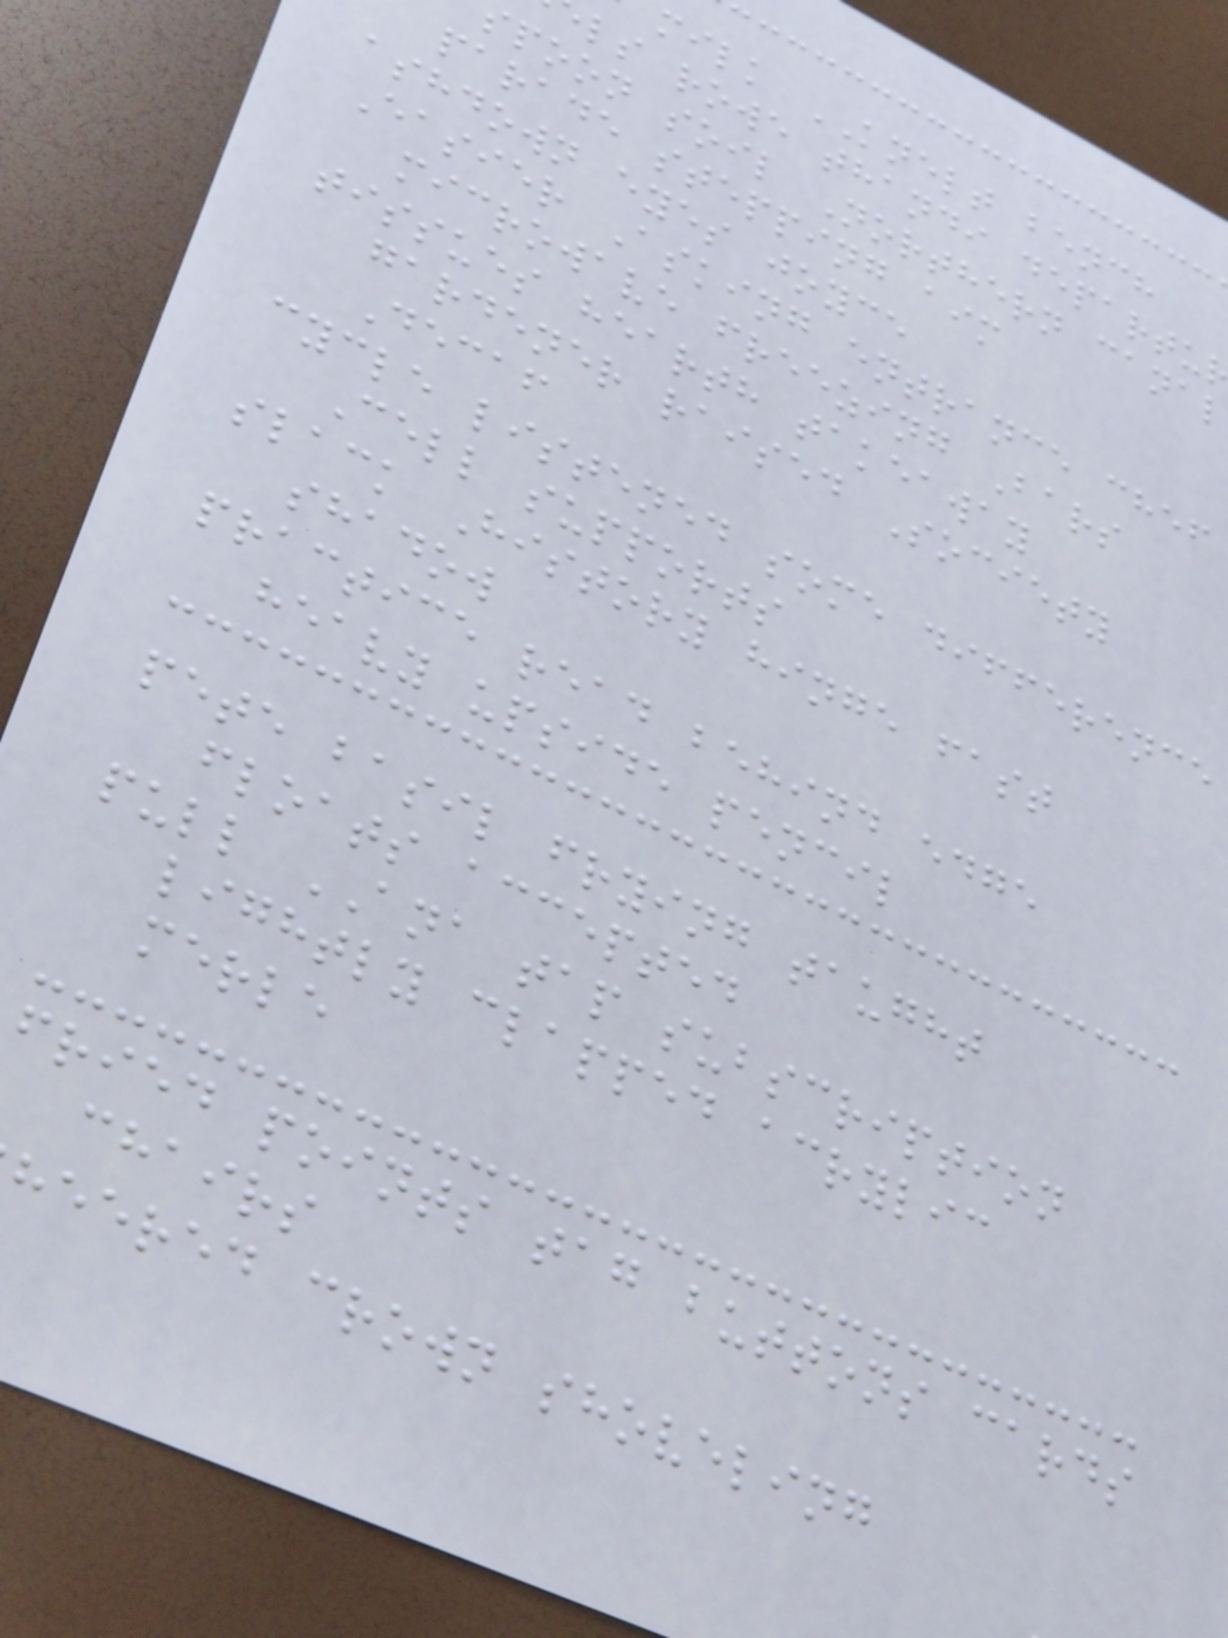milk KNELT bench
ls rowe thandi departu
spoon soil Northern canal
parade stepping aim
ashdown eyes joyce
Easier Asking entrance chef
microwave freezing Bars
tissues hearth takeaway
gardener raised Society
Decaf
cycle listened some difference
Cell supports
slack History hinge fast
shadow
practice read behind edge
heavy upside pencil
pete basil frying taught
floats accepted
pull ANA tap subscription
lightly clapped acrylic
merle
fried points tag buttons cards
chairs
heered crown shoveling
